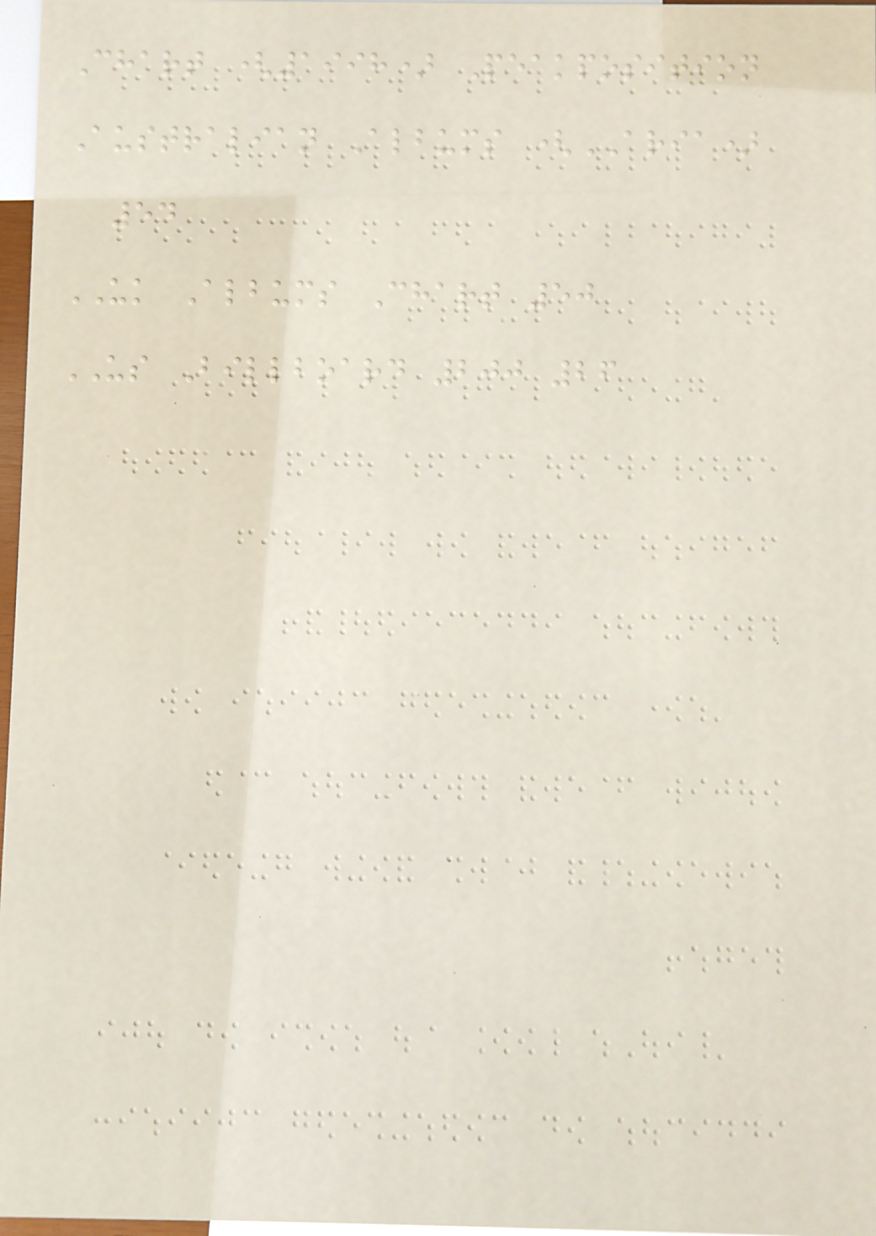Chart (1998) Peakposition
Australian Albums (ARIA)
54
UK Albums Chart 50
US Billboard 200 26
